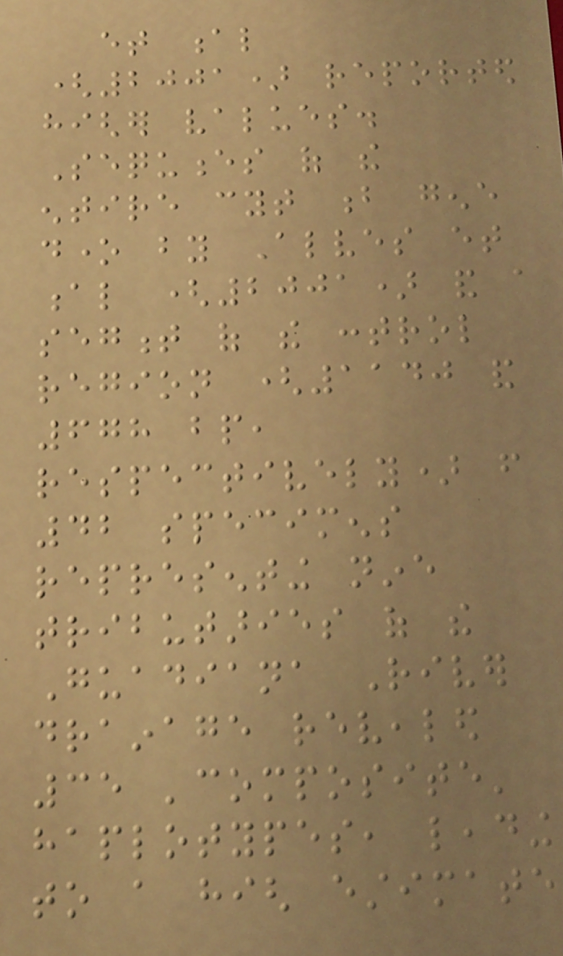et al
(2001) reported
higher values.
Sequences of the
entire cyt b gene
done by Alves et
al (2001) and a
segment of the control
region (1140 and
678 bp,
respectively) from
42 specimens
representing nine
tributaries of the
Guadiana River
drainage revealed
35 'composite'
haplotypes, leading
to a high estimate
